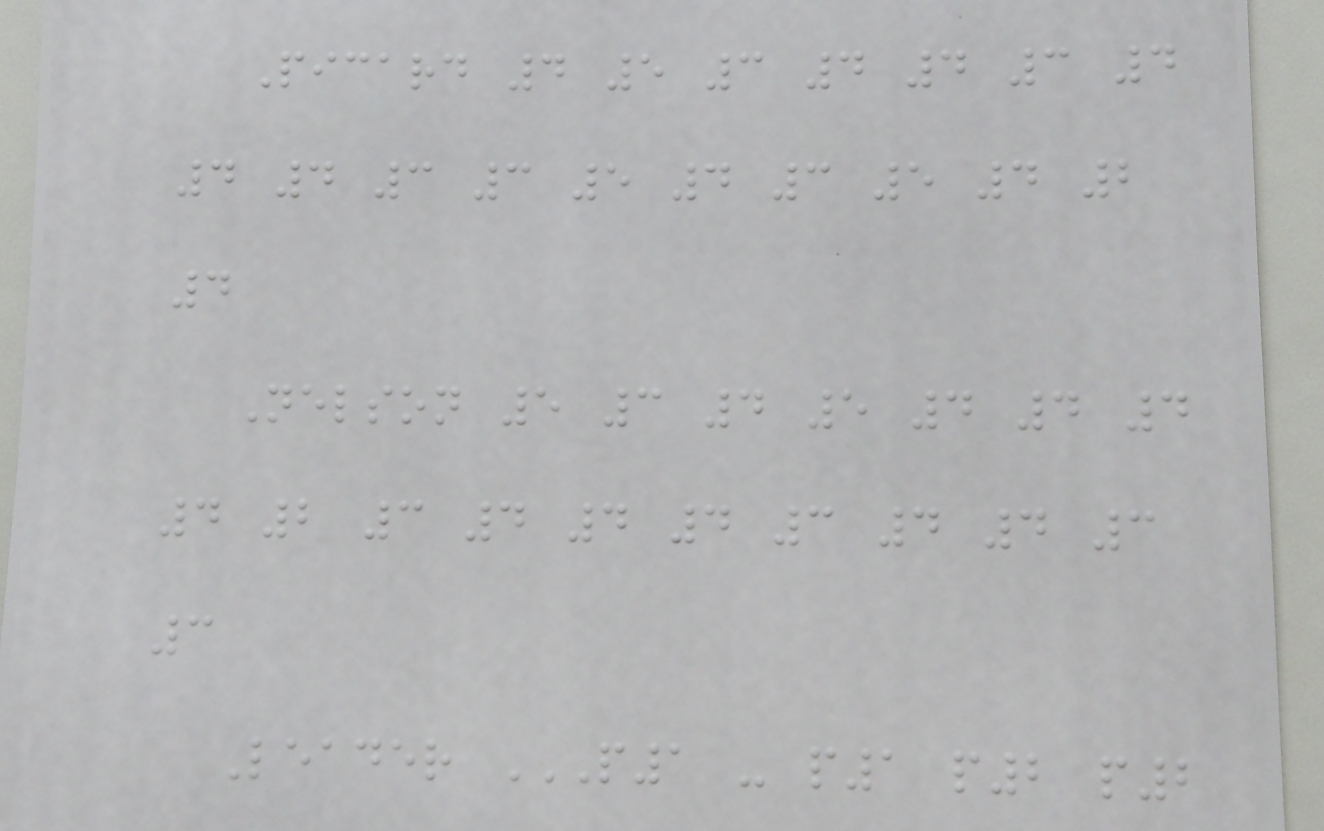Picard 4 5 3 4 4 3 4
4 4 3 3 5 4 3 5 4 2
4
Nelson 5 3 4 5 4 4 4
4 2 3 4 4 4 3 4 4 3
3
Leader P1 - P1 P2 P2
